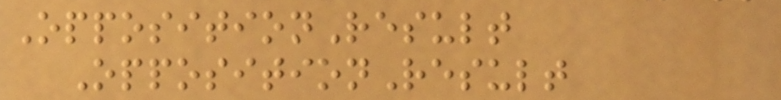OppositionResult
OppositionResult
